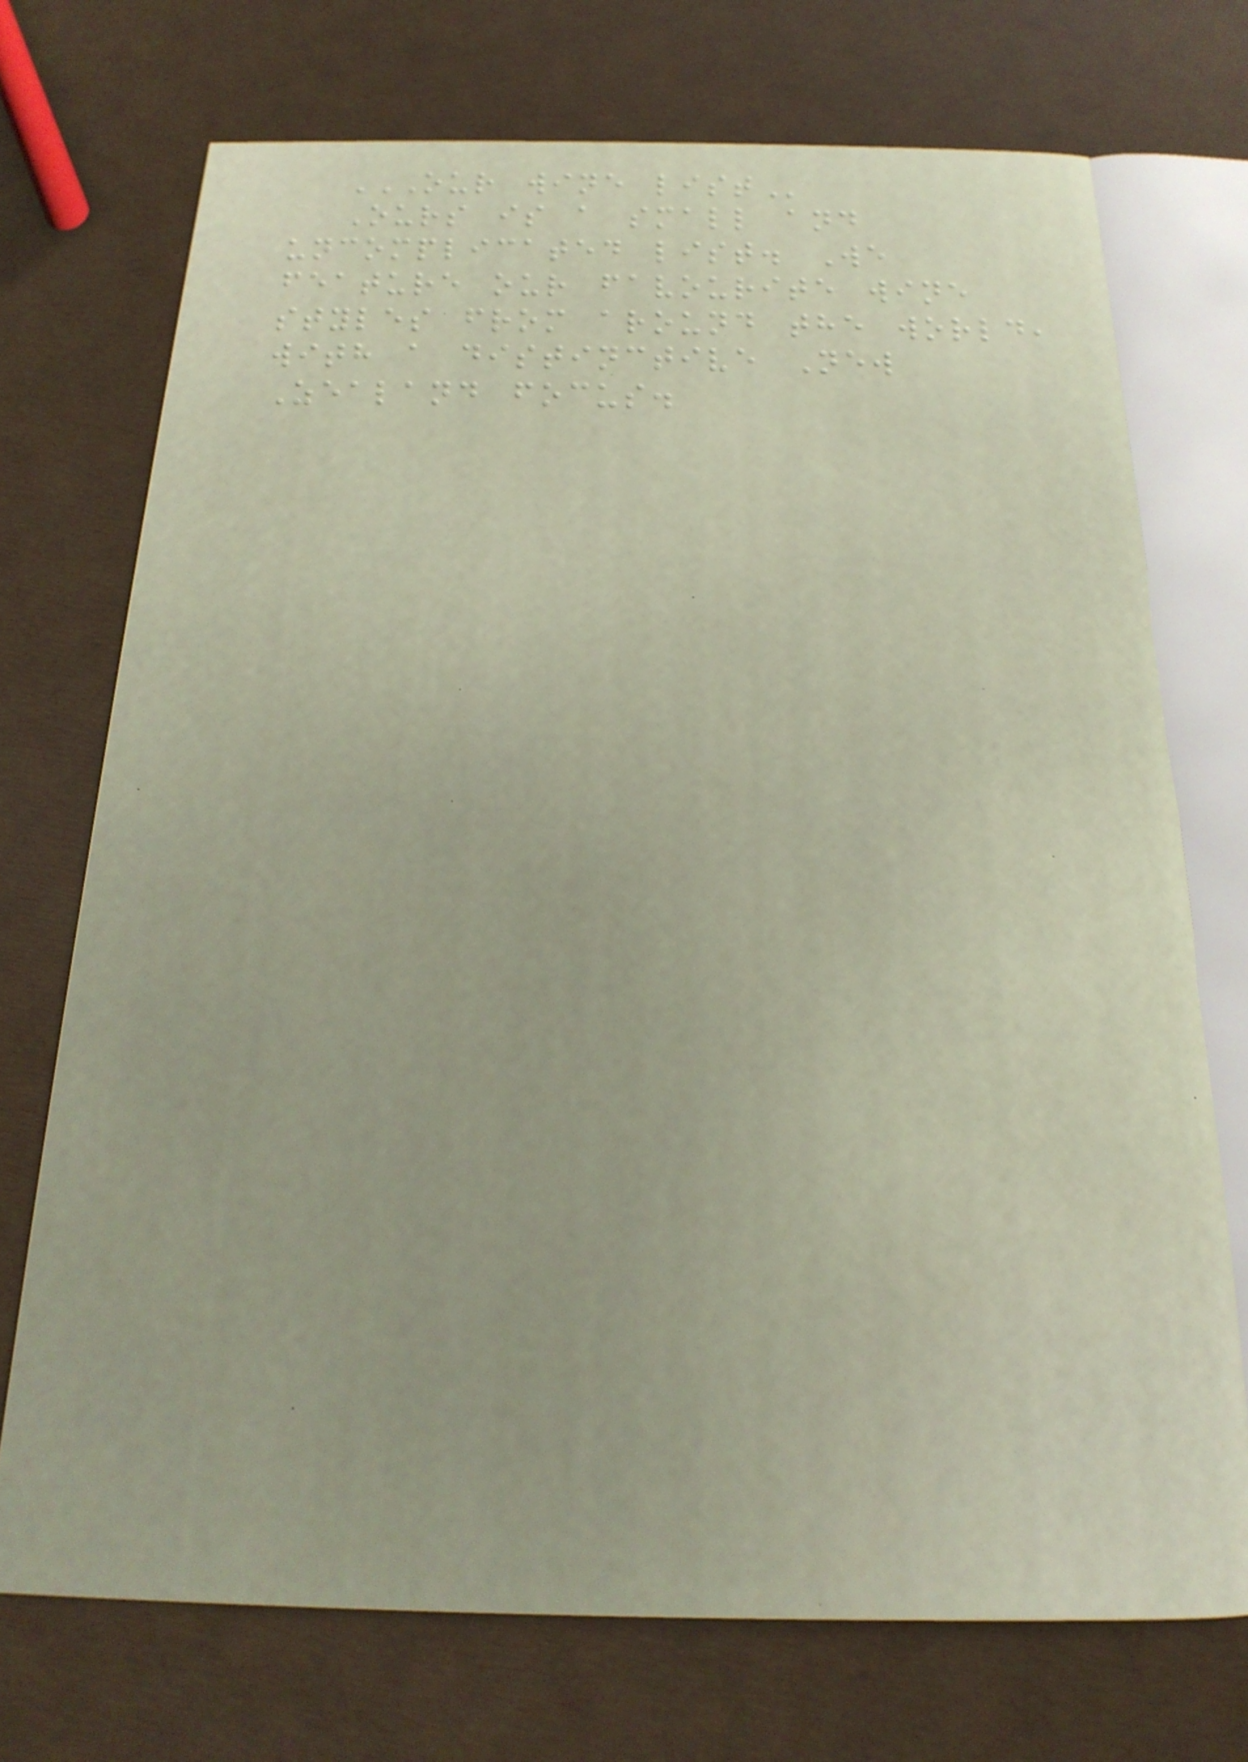OUR WINE LIST
Ours is a small and
uncomplicated list. We
feature our favourite wine
styles from around the world,
with a distinctive New
Zealand focus.
